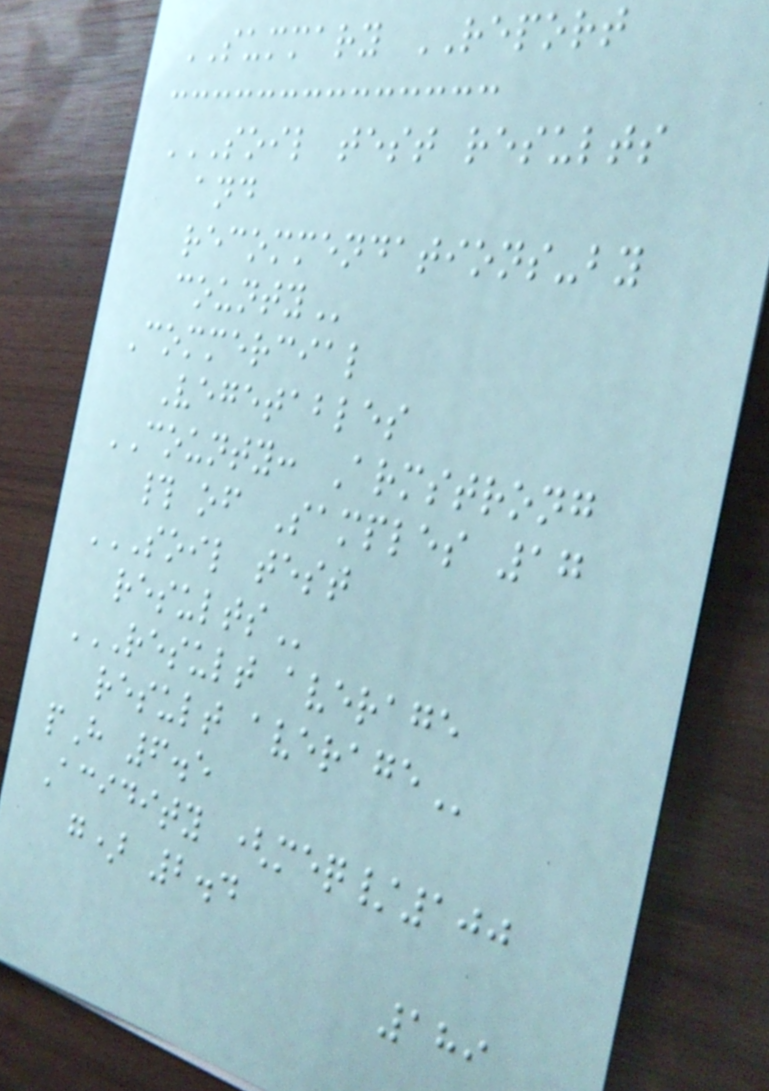SUMMARY REPORT
SOIL TEST RESULTS
AND
RECOMMENDATIONS-BY
COUNTY
Commercial
Vegetables
COUNTY: Armstrong
# of Samples 17
SOIL TEST
RESULTS
RESULT AVERAGE
RESULT AVERAGE
pH 6.5
Acidity (meq/100
g) 2.4
189
